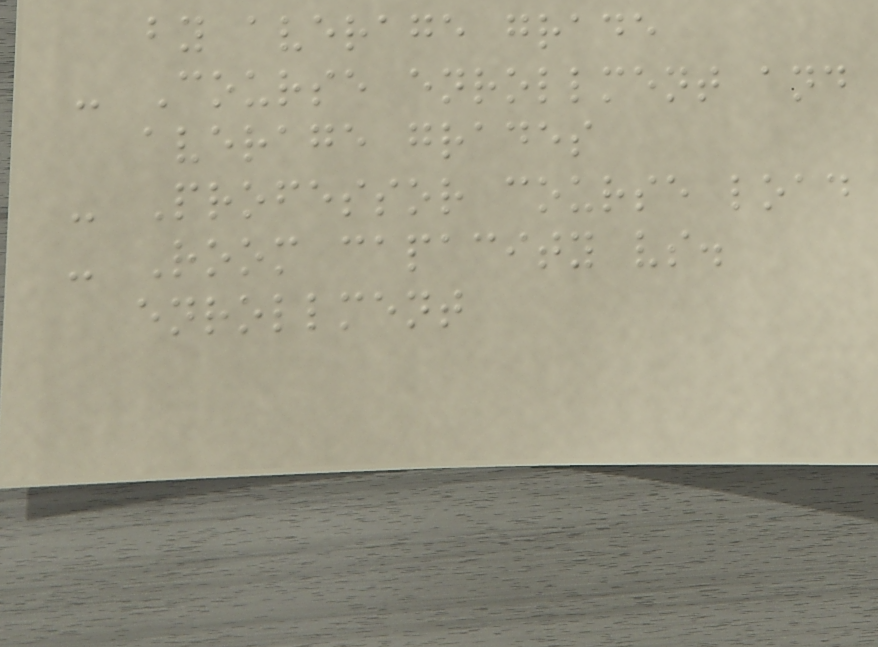by average grade
- Course enrollment and
average grades
- Professor course load
- Room capacity vs.
enrollment
